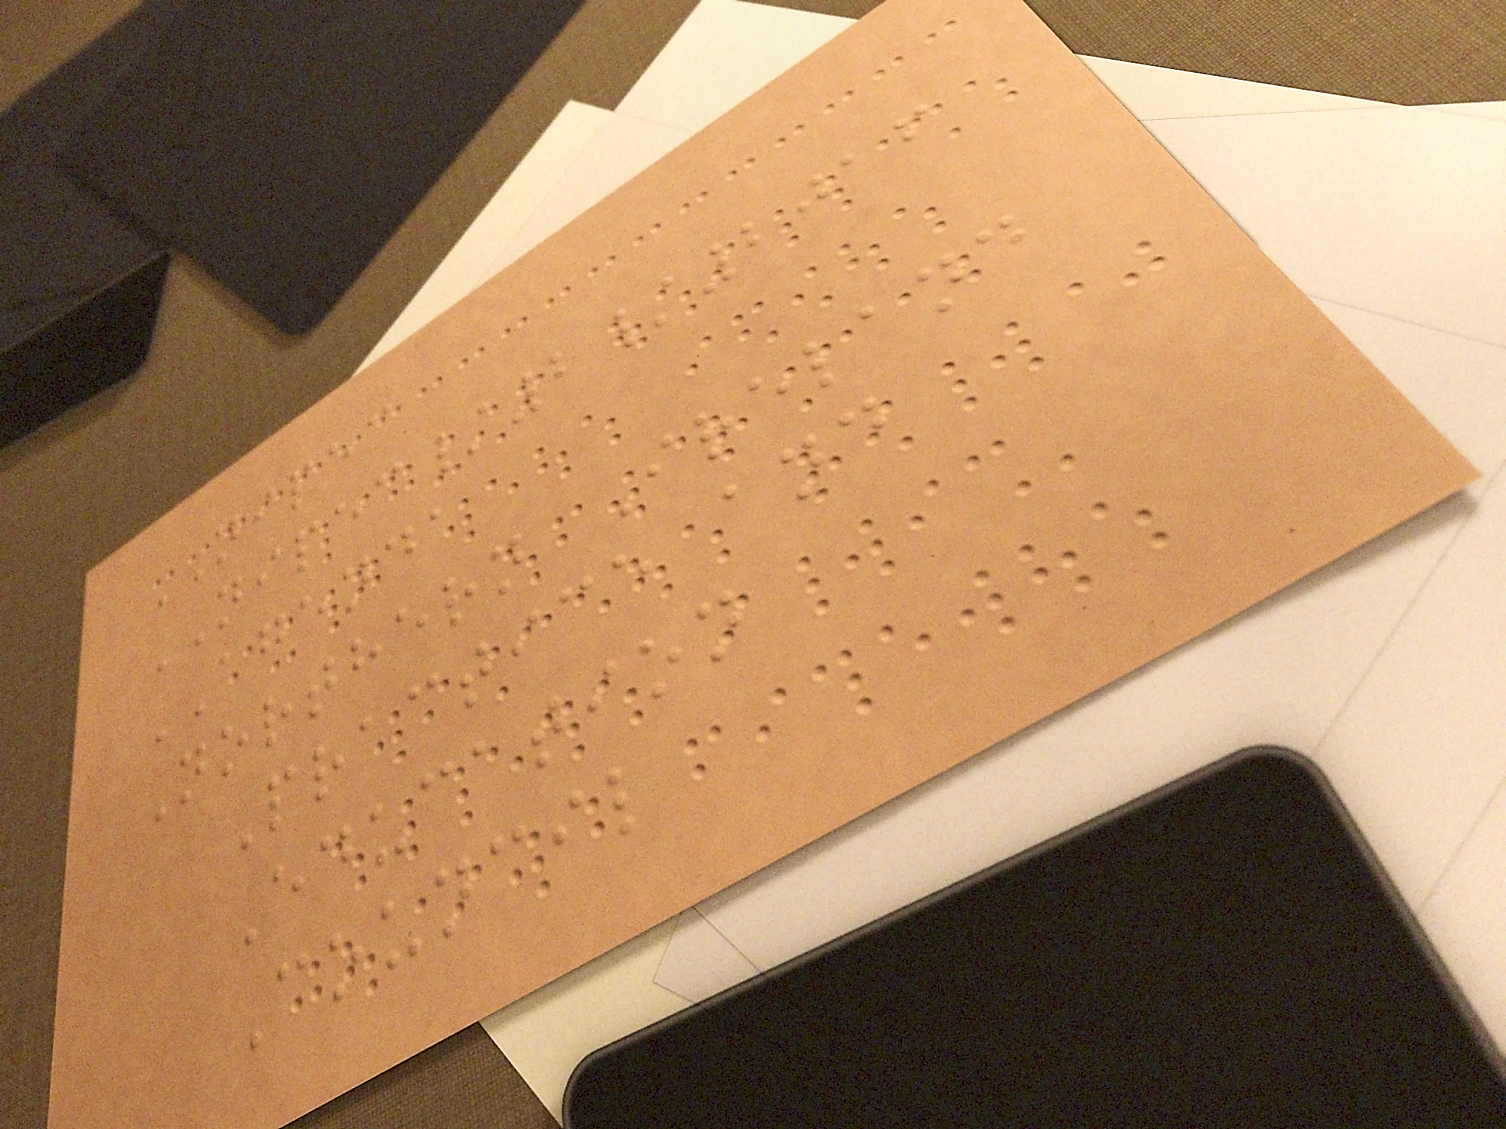NIPEC
NIPEC/2/2016
AGENDA
Northern Ireland
Practice and
Education
Council
